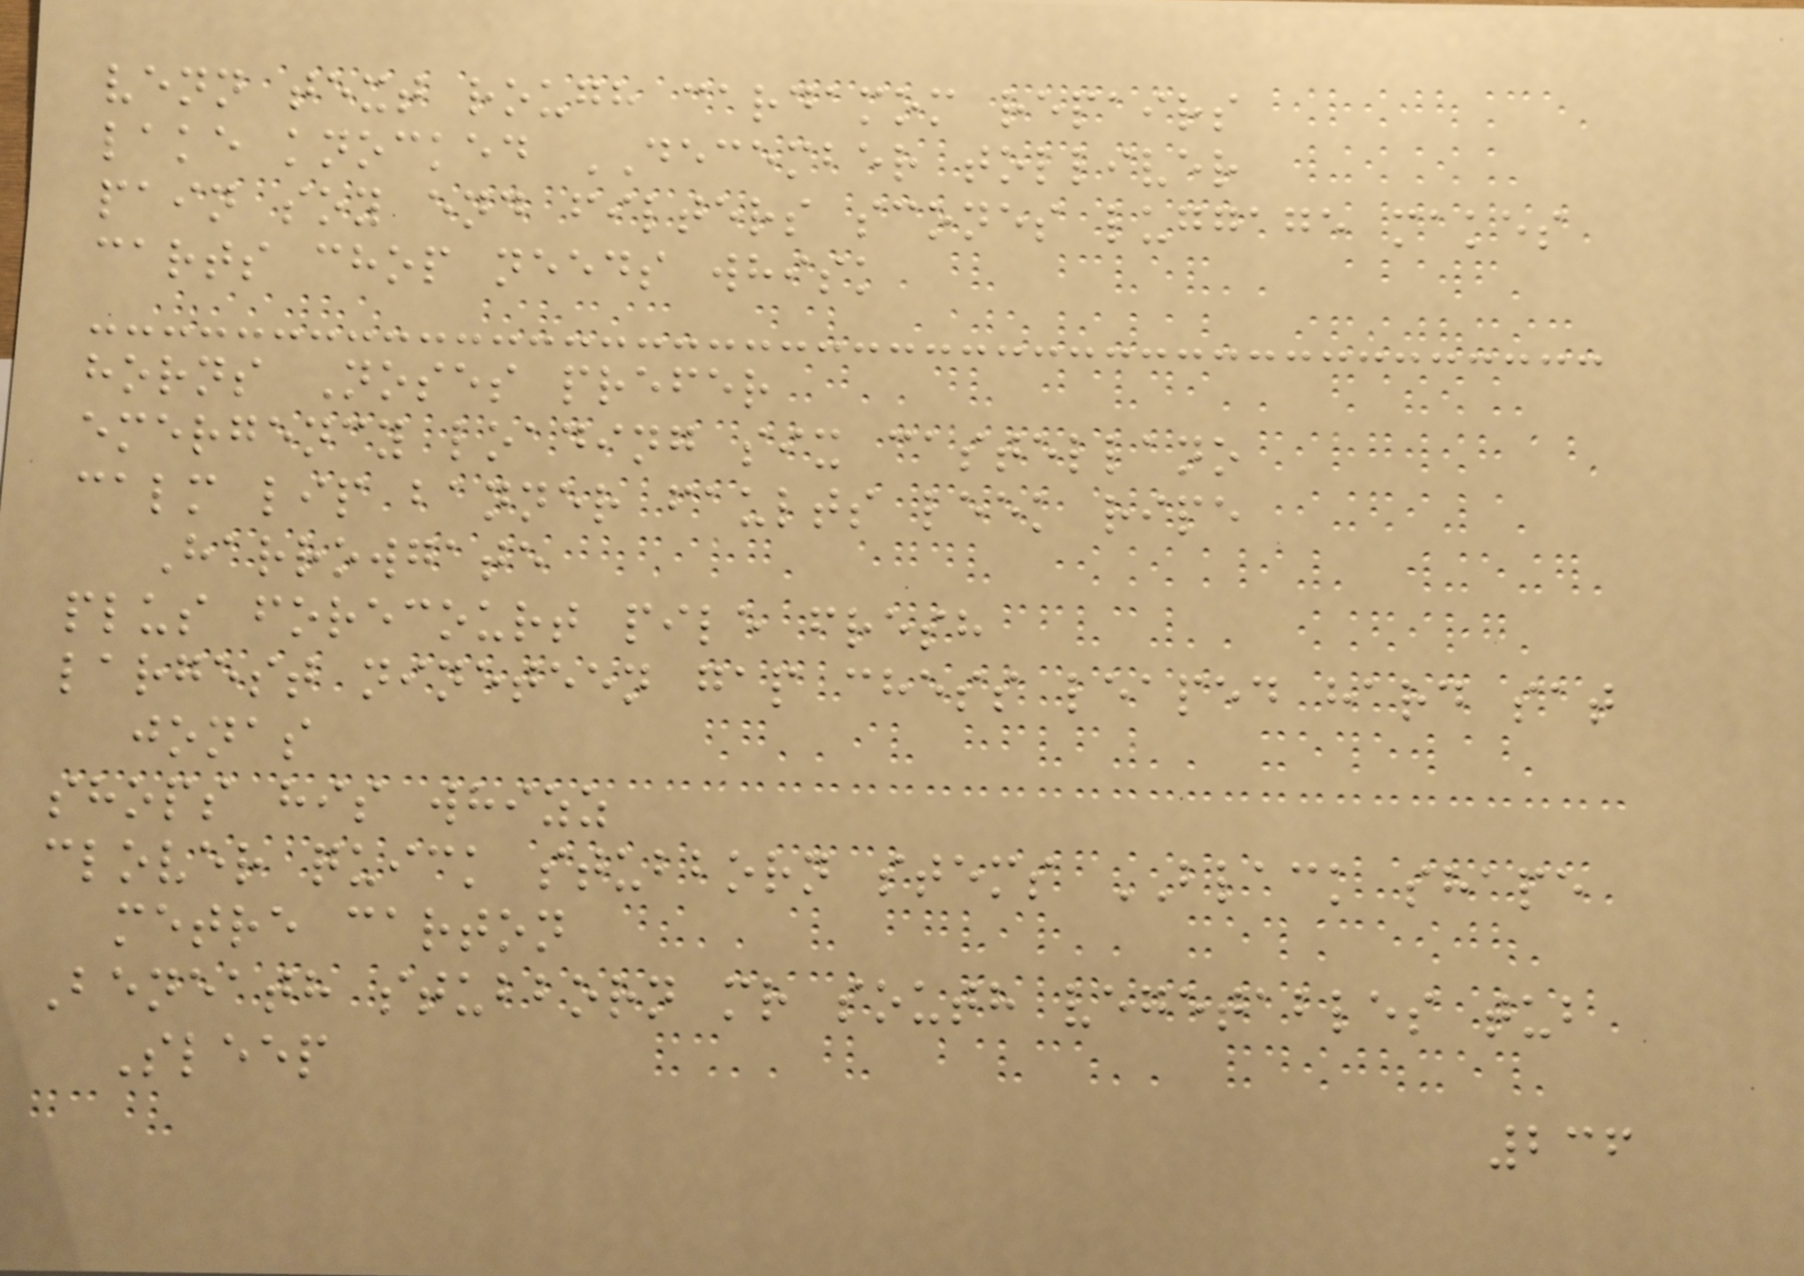venn text rough cardamom repairs
lake knocked DECEMBER tolliver
pain soy end filters scones luggage makes
carts chop needs whisk
horns Noses prefer
emergency loading six castellano
calm lip banner faults leek ripe
Harrowgate
plus forecourt pile fresh
largest nineteen gap chess leaped hard sat
jonas
shops his whizz
clover quick stubborn stems BLACK shape
metre carton
Beneath stubborn mr south vegetables tub
Sleep
236
